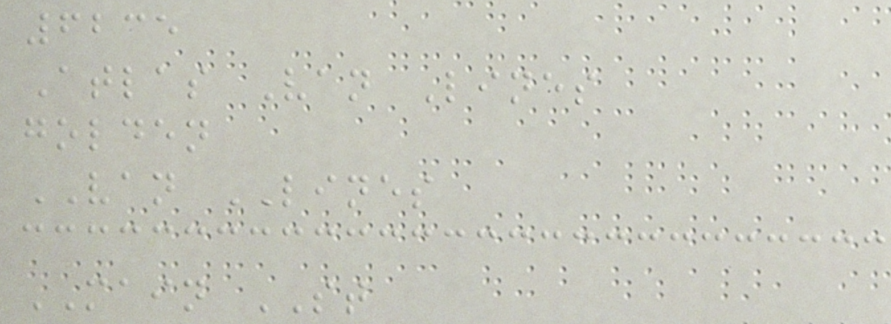6235
Atlas Van Lines
golden
VAN LINES
MAIN ST
